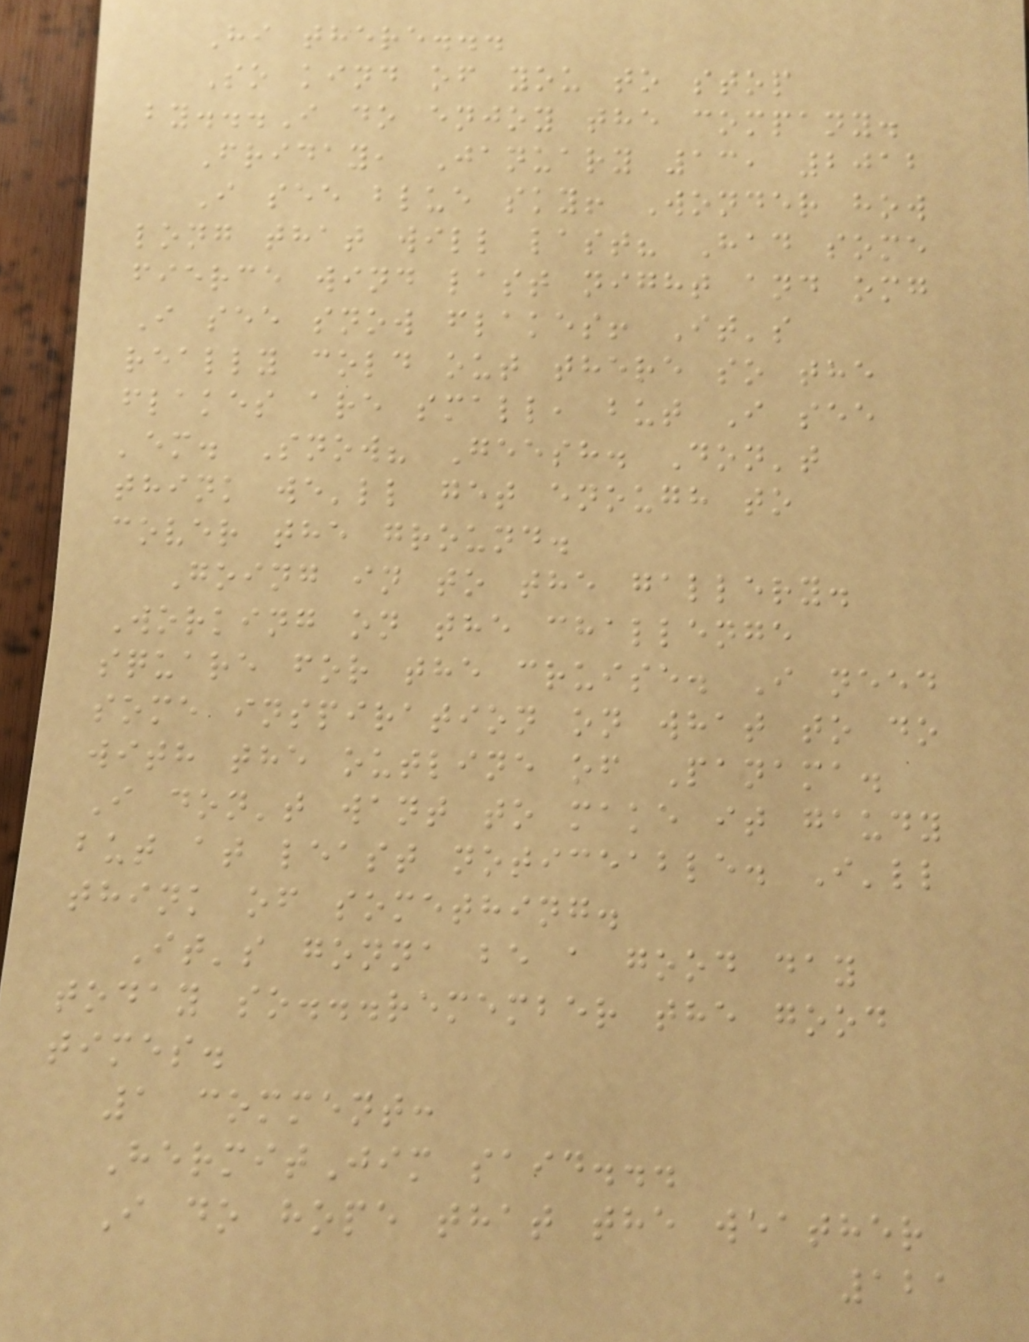Hi there...
So kind of you to stop
by...I do enjoy the company.
Friday, January 13, 2012
I see blue sky! Wonder how
long that will last? Had some
fierce wind last night and omg
I see snow flakes! It's
really cold out there so the
flakes are small, but I see
'em. Snow? Geesh. Don't
think we'll get enough to
cover the ground.
Going in to the gallery.
Working on the challenge
square for the cruise. I need
some inspiration on what to do
with the outline of Panama.
I don't want to make it gaudy
but at least noticeable. I'll
think of something.
It's gonna be a good day
today so...remember the good
times.
1 comment:
HermitJim said...
I do hope that the weather
121
